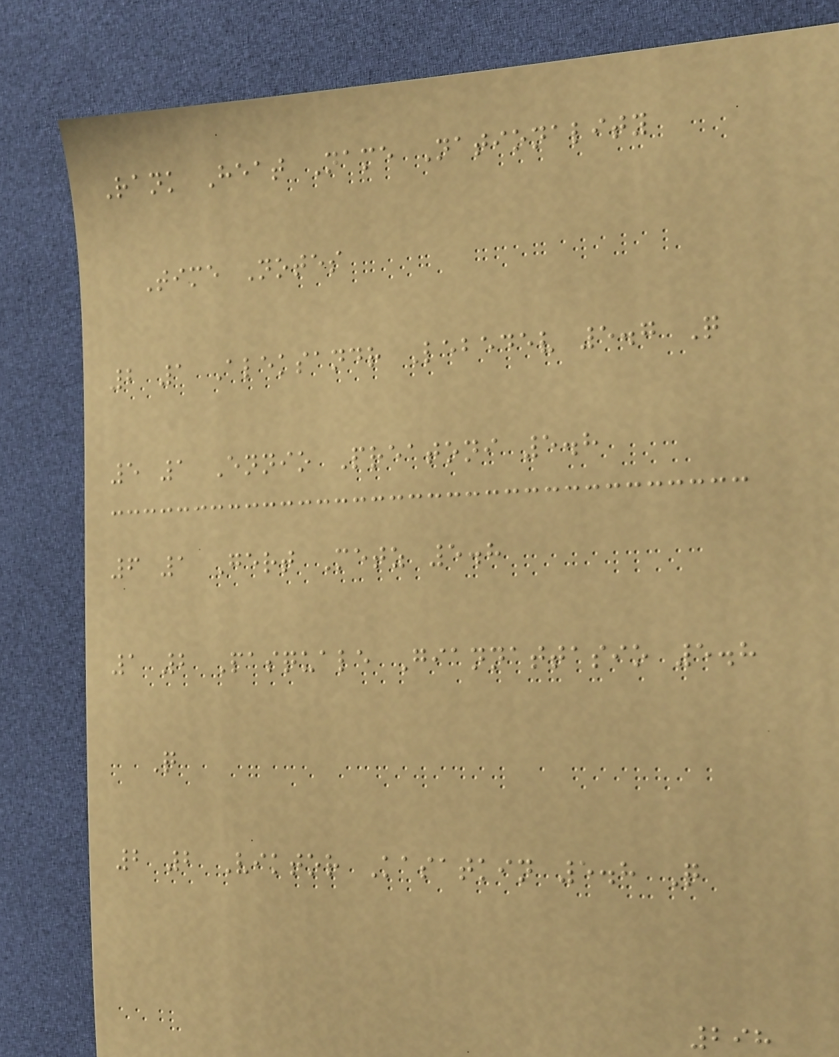Rank Heat Name Nationality
Time Notes
2 1 Aleksandr Lebedev 5.7 Q
5 1 Ennio Preatoni 5.8
6 1 Gert Metz 5.8
1 2 Pasquale Giannattasio 5.8
Q
2 2 Viktor Kasatkin 5.8 Q
298
